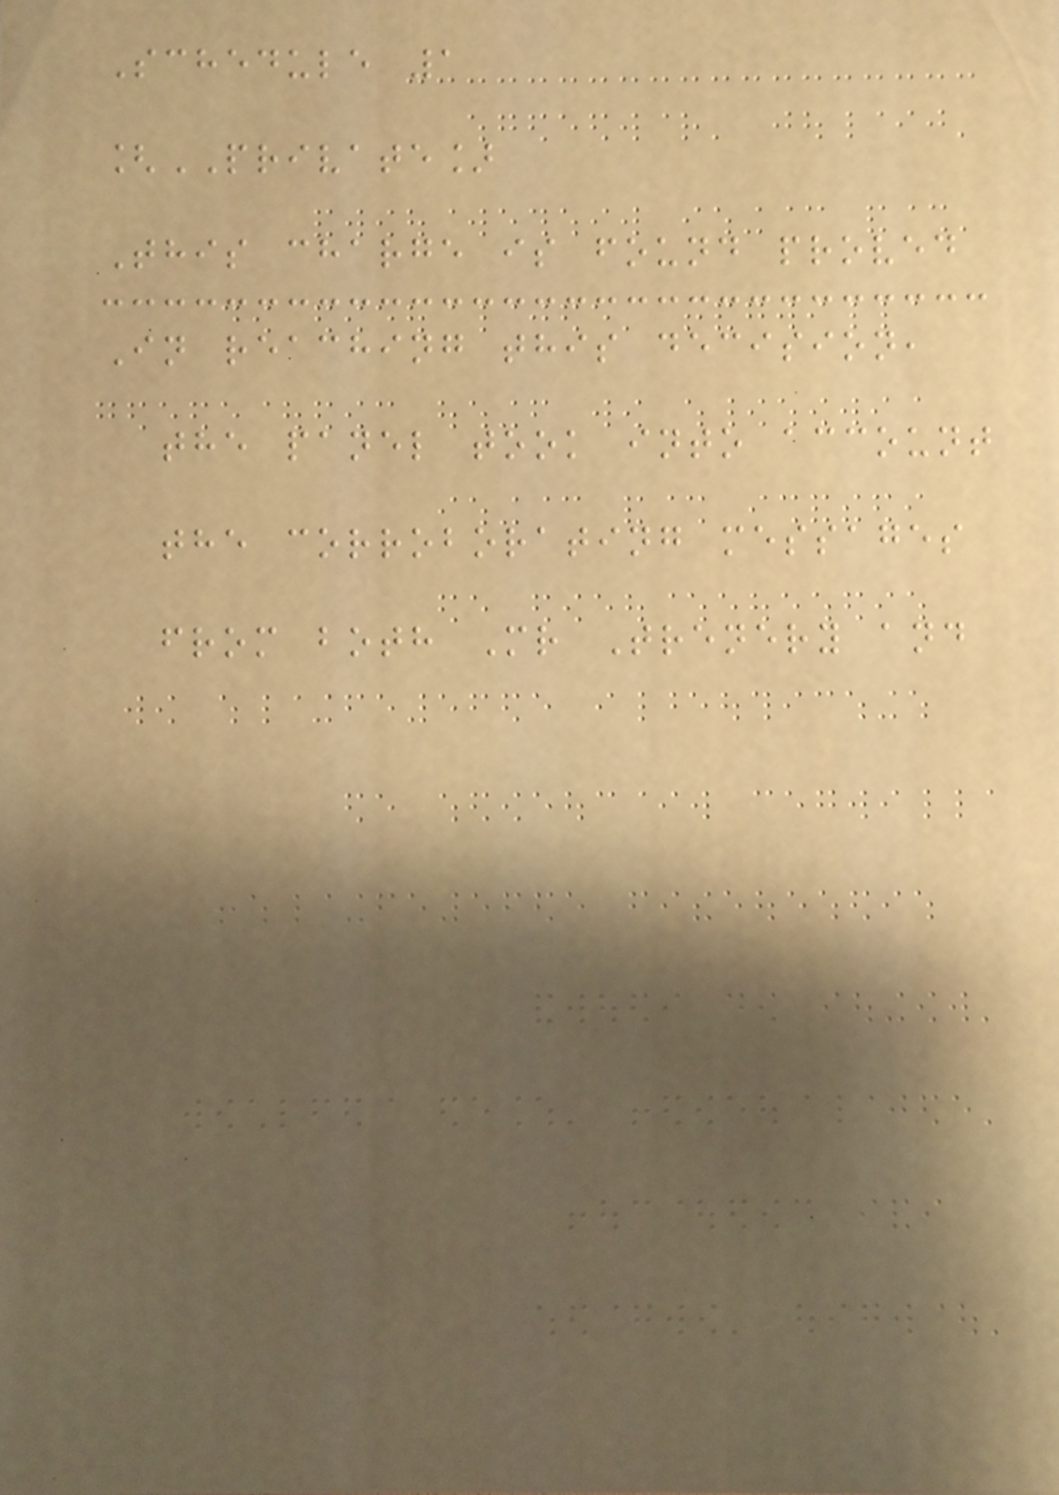Schedule 1
[PRIVATE]
This charge is found proved
In reaching this decision,
the panel took into account
the corroborating messages
from both Mr Trenery and
